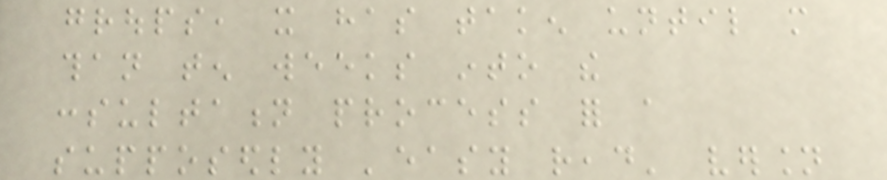groups, it has taken until more
than ten weeks into the
consultation process for a
supposedly 'easy read' version
